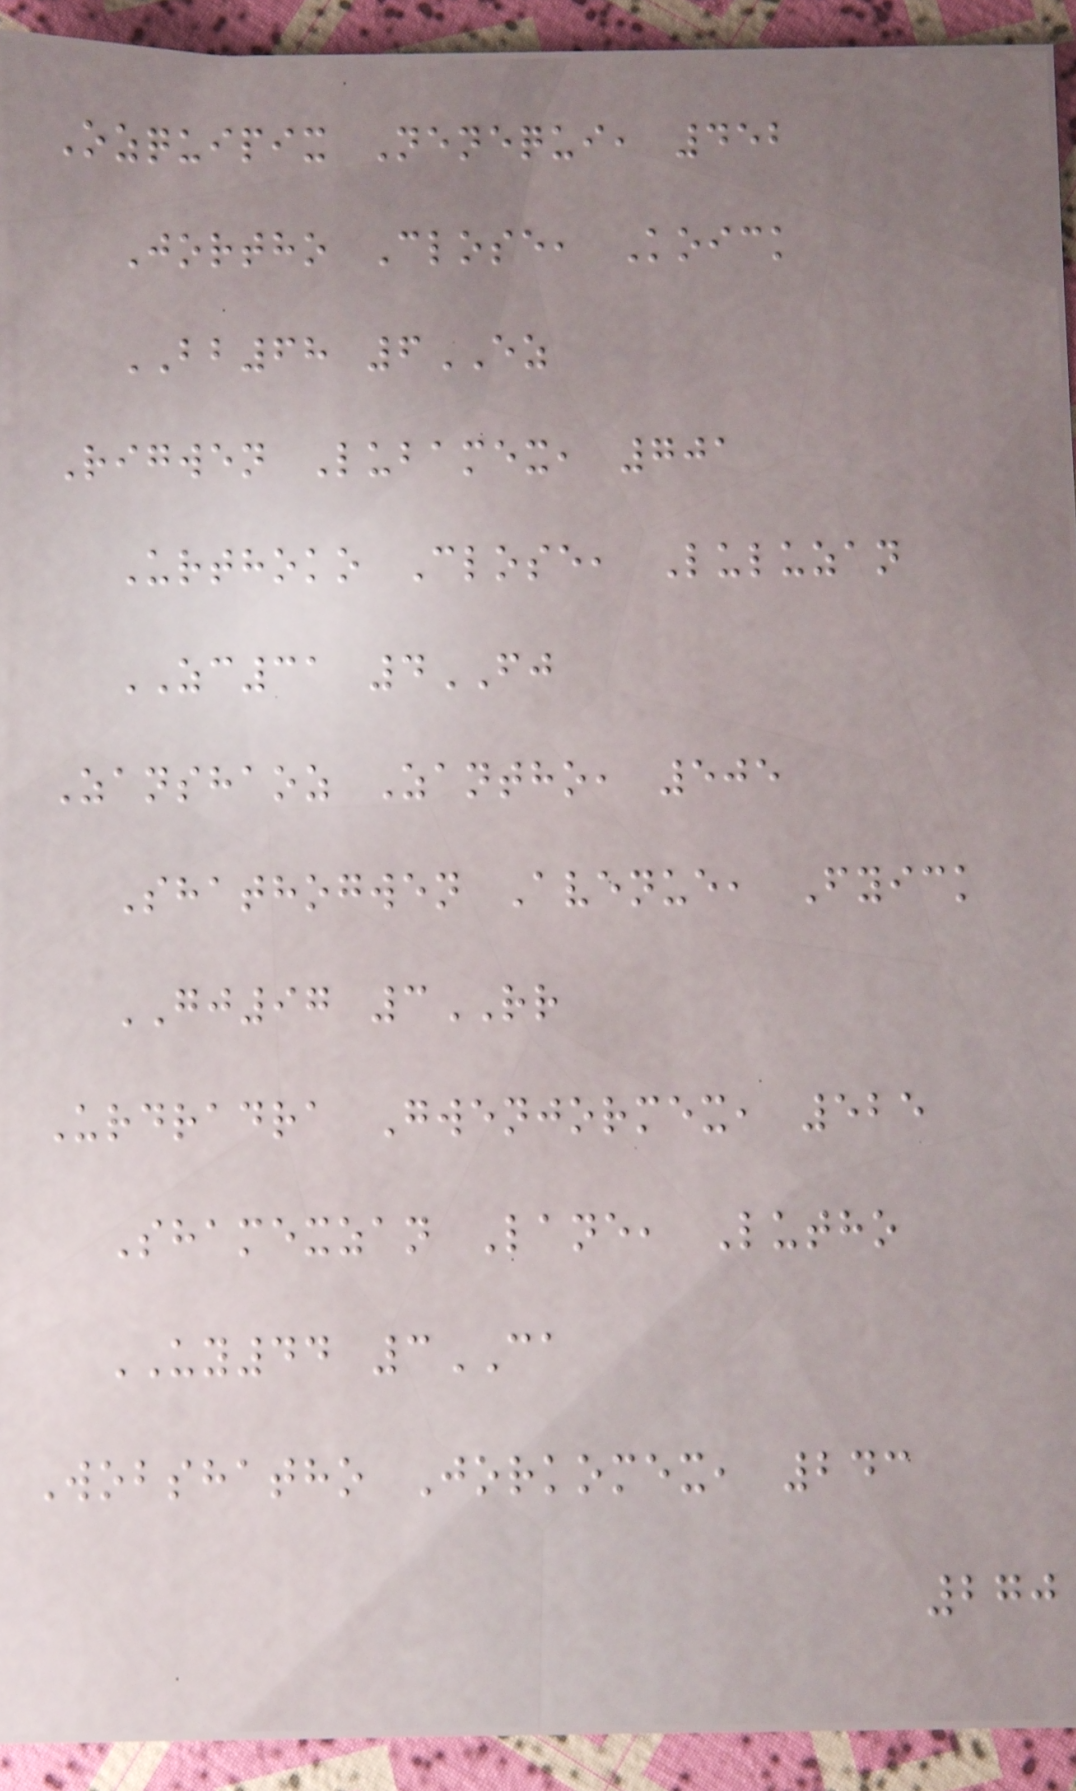Ozquipix Nenequi, 452
Jortho Close, Koick
BB68 6EZ
Rigwen Lubamex, 701
Urthoko Close, Luluzan
ZC31 4FJ
Zanshaoz Zantho, 505
Shathogwen Avenue, Fyick
GJ97 3RR
Urdradra Gwenjormex, 525
Shamexzan Lane, Lutho
UY44 3CA
Wobshatho Jorkomex, 243
270
